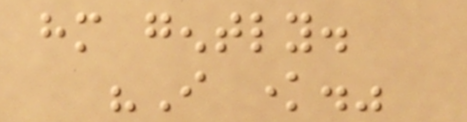him gently.
"I know."
